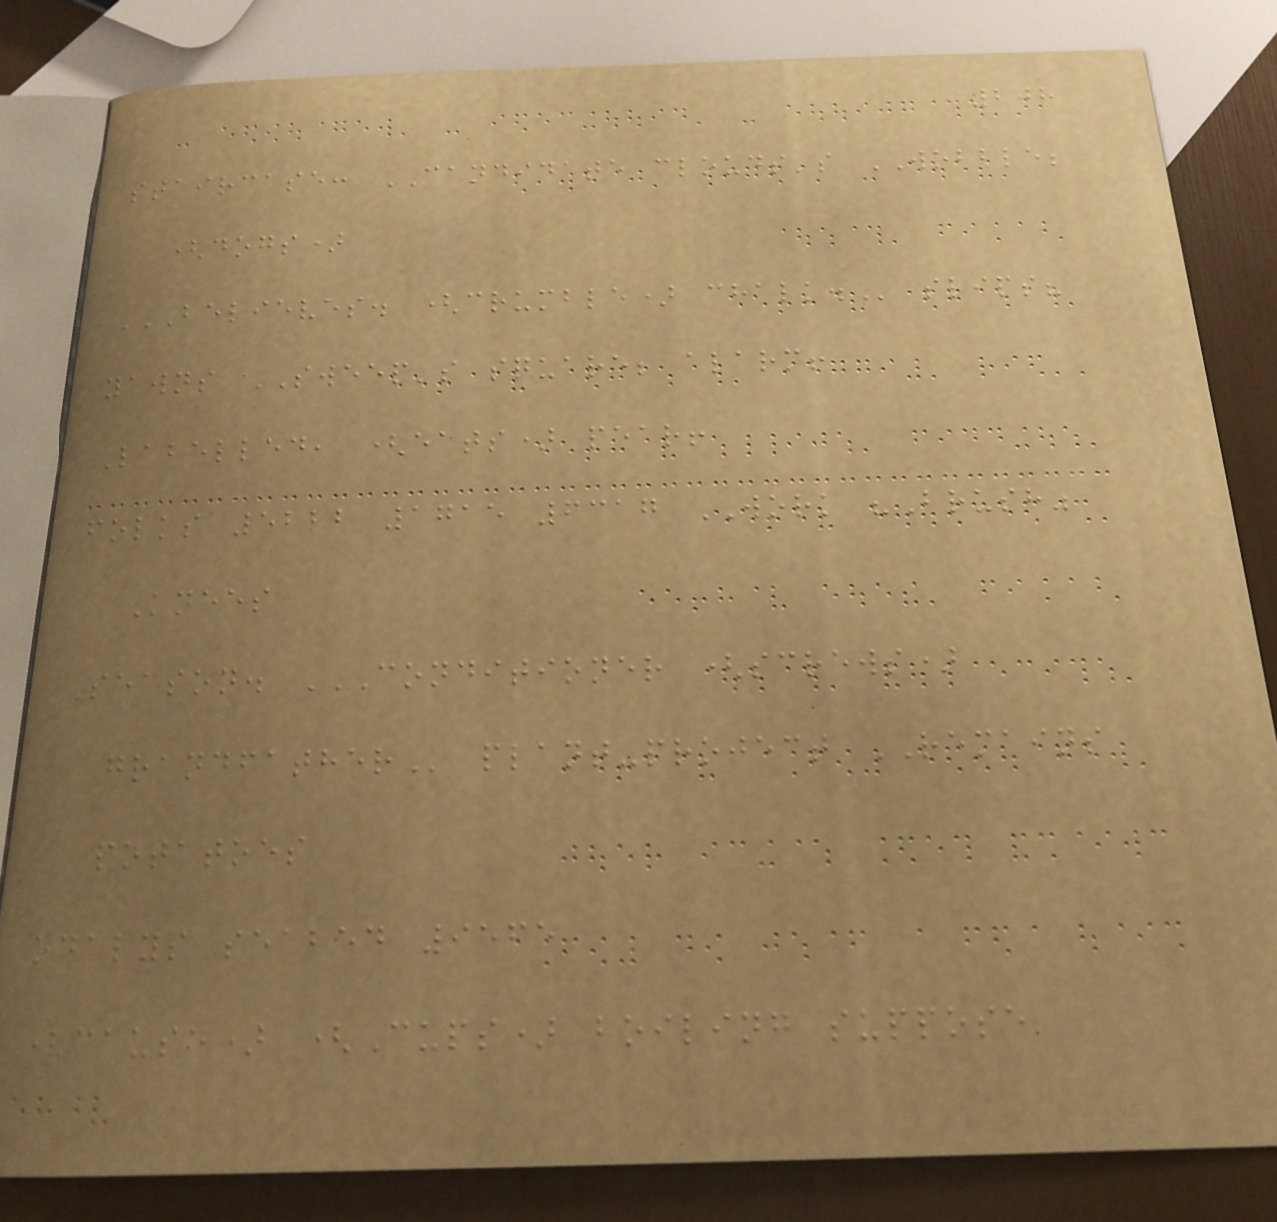208
staircase: CANDIDATE clouds's WOBBLE;
(dogs)
BELIEVES. (CRUMBLE) CHALK. slips?
yawns SWEEP's square; alarm!
Labelled, (eats) pear!
folks 5222 1715 6317 WORK "Brush"
Knees
Season. CONDITIONER (SCREWS)
GRANDFATHER plant-project REMAINS
potatoes
odalys seabed 9565
(cause) (Cups) boiling suppose
